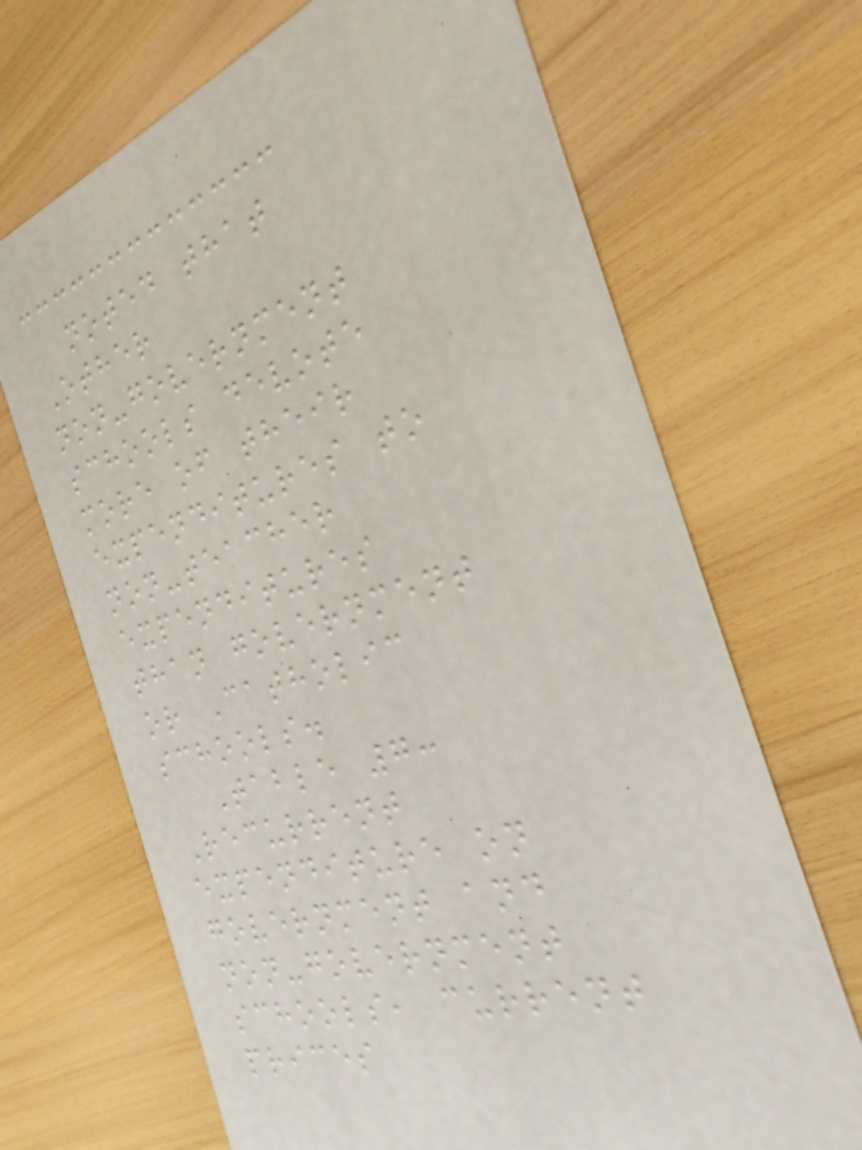noted that
Other
non-government
schools devote
more of their
expenditures to
non-teacher
expenditures
than government
or Catholic
schools.
Table 7:
Recurrent
expenditure on
government and
non-government
schools, current
prices
